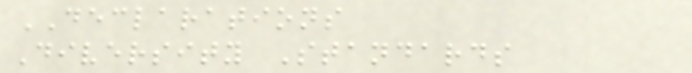DECLARATIONS
Diversity Standards
